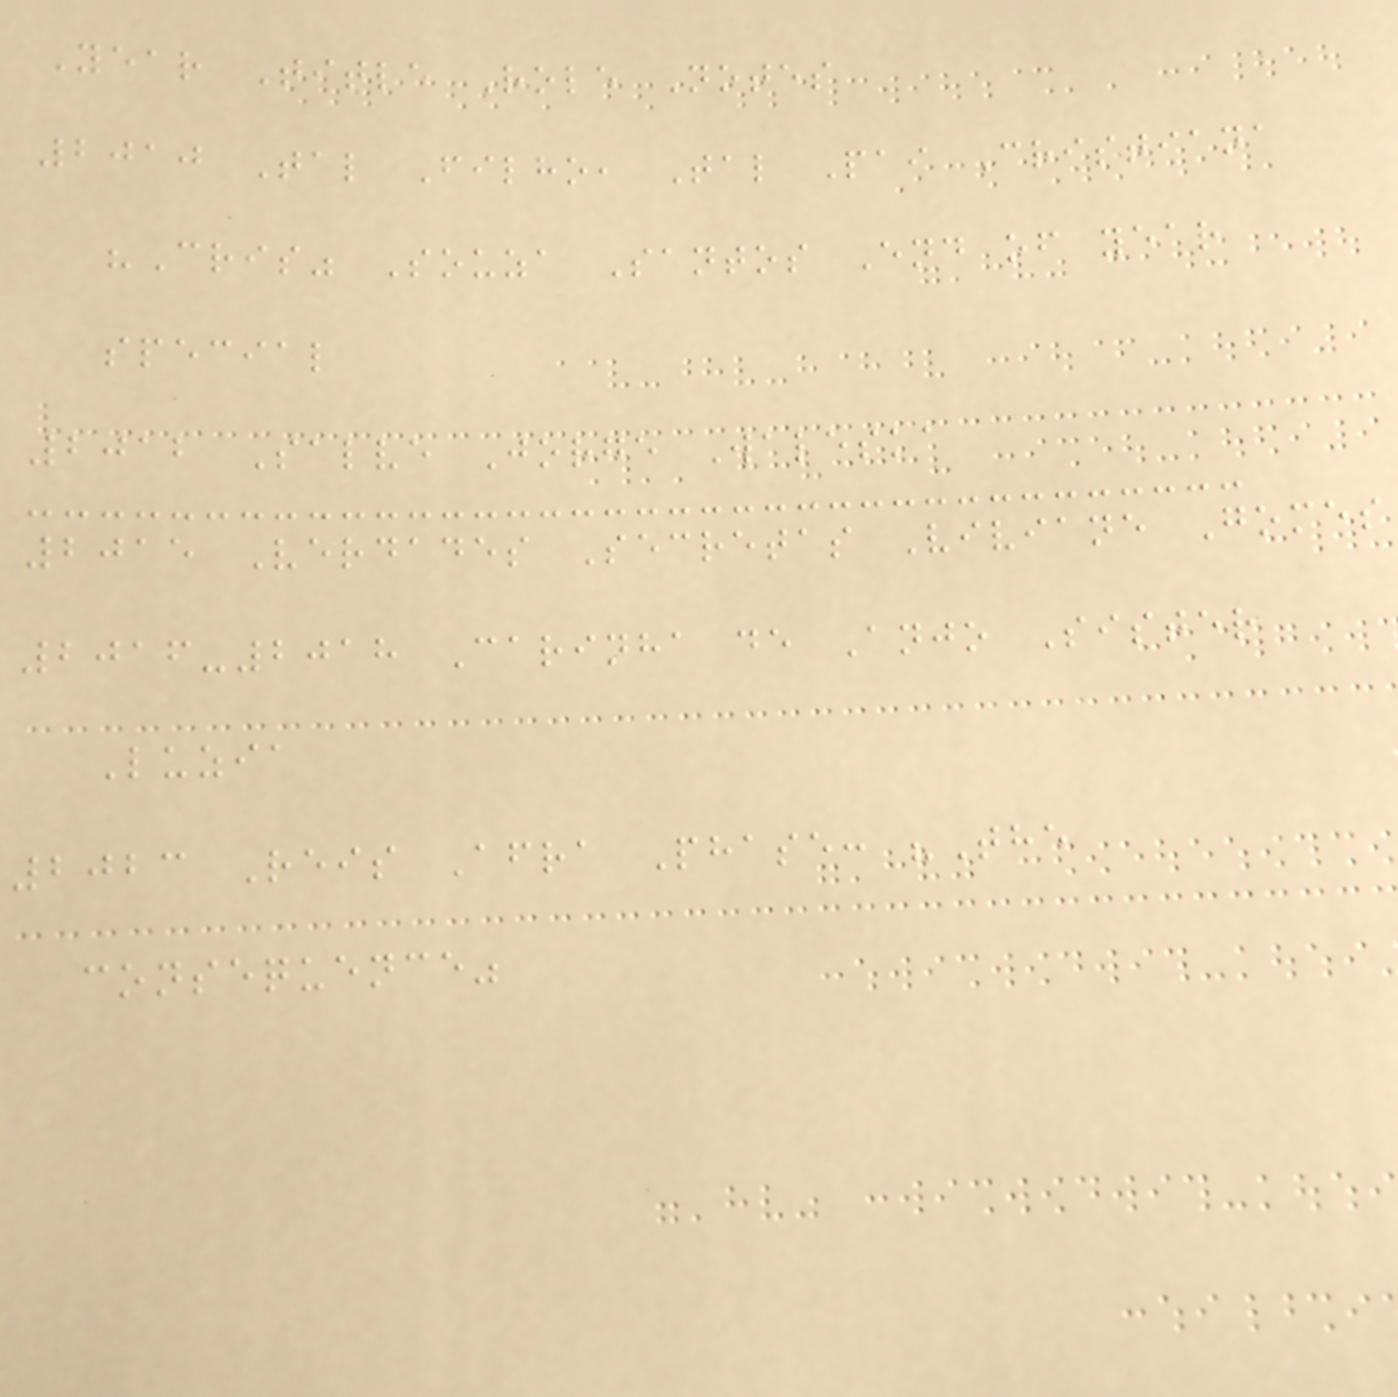Year Title Role Notes
2010 Tal Filho, Tal Pai Cristiana
"Cris" Souza Santos End of year
special
2012 Salve Jorge Waleska
2015 Verdades Secretas Viviane Gomes
2016-2018 Carinha de Anjo Sister
Luzia
2023 Reis Afra Phase: "The
consequence"
